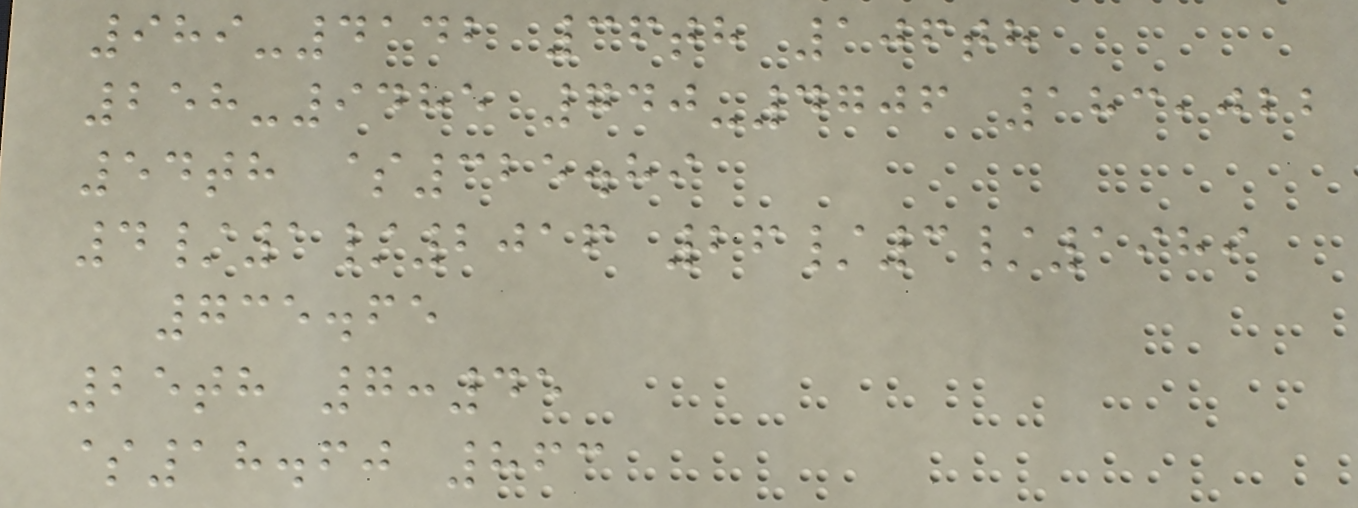989-4142 36th 106th
258-9485 740-4706 183,022
54th $325.89
4/1/2016 26/3/1989
735.65
25th 7:45
$18.60 863
